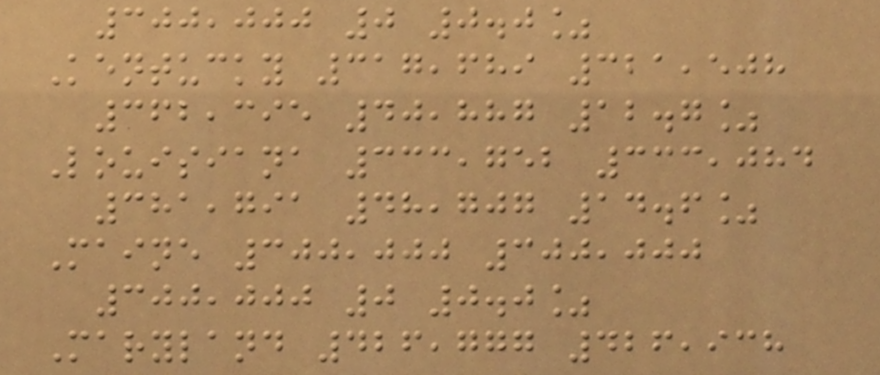300,000 0 0.0%
Kentucky 317,689 321,508
362,395 40,887 12.7%
Louisiana 333,752 333,084
381,791 48,707 14.6%
Maine 300,000 300,000
300,000 0 0.0%
Maryland 426,777 426,938
